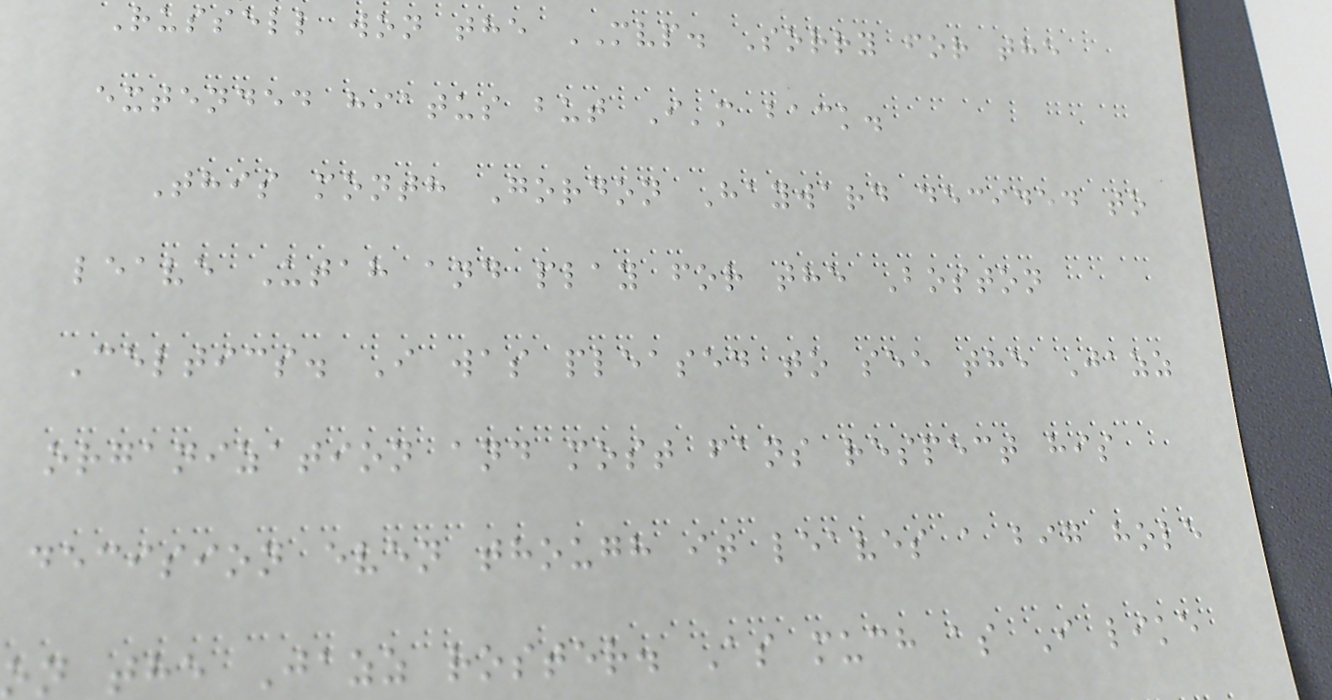Russell won the MVP. Sorry for the
extended hiatus but I'm back.
This month Gordon Hayward decided to
leave Utah and play for the Boston
Celtics. I was pleased to see the Jazz
organization and most fans respect his
decision even though it leaves a big hole
on the Jazz roster. As much as I like
